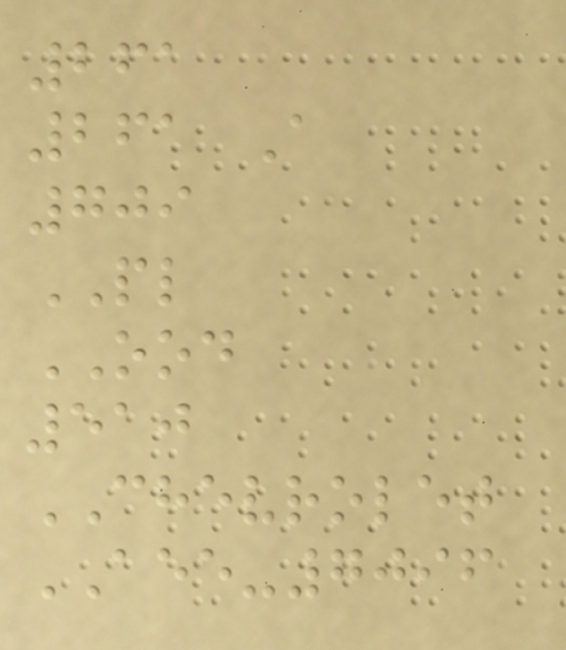261
261 A
709
PL
OOD
510
CHEVROLET
AEE-7096
